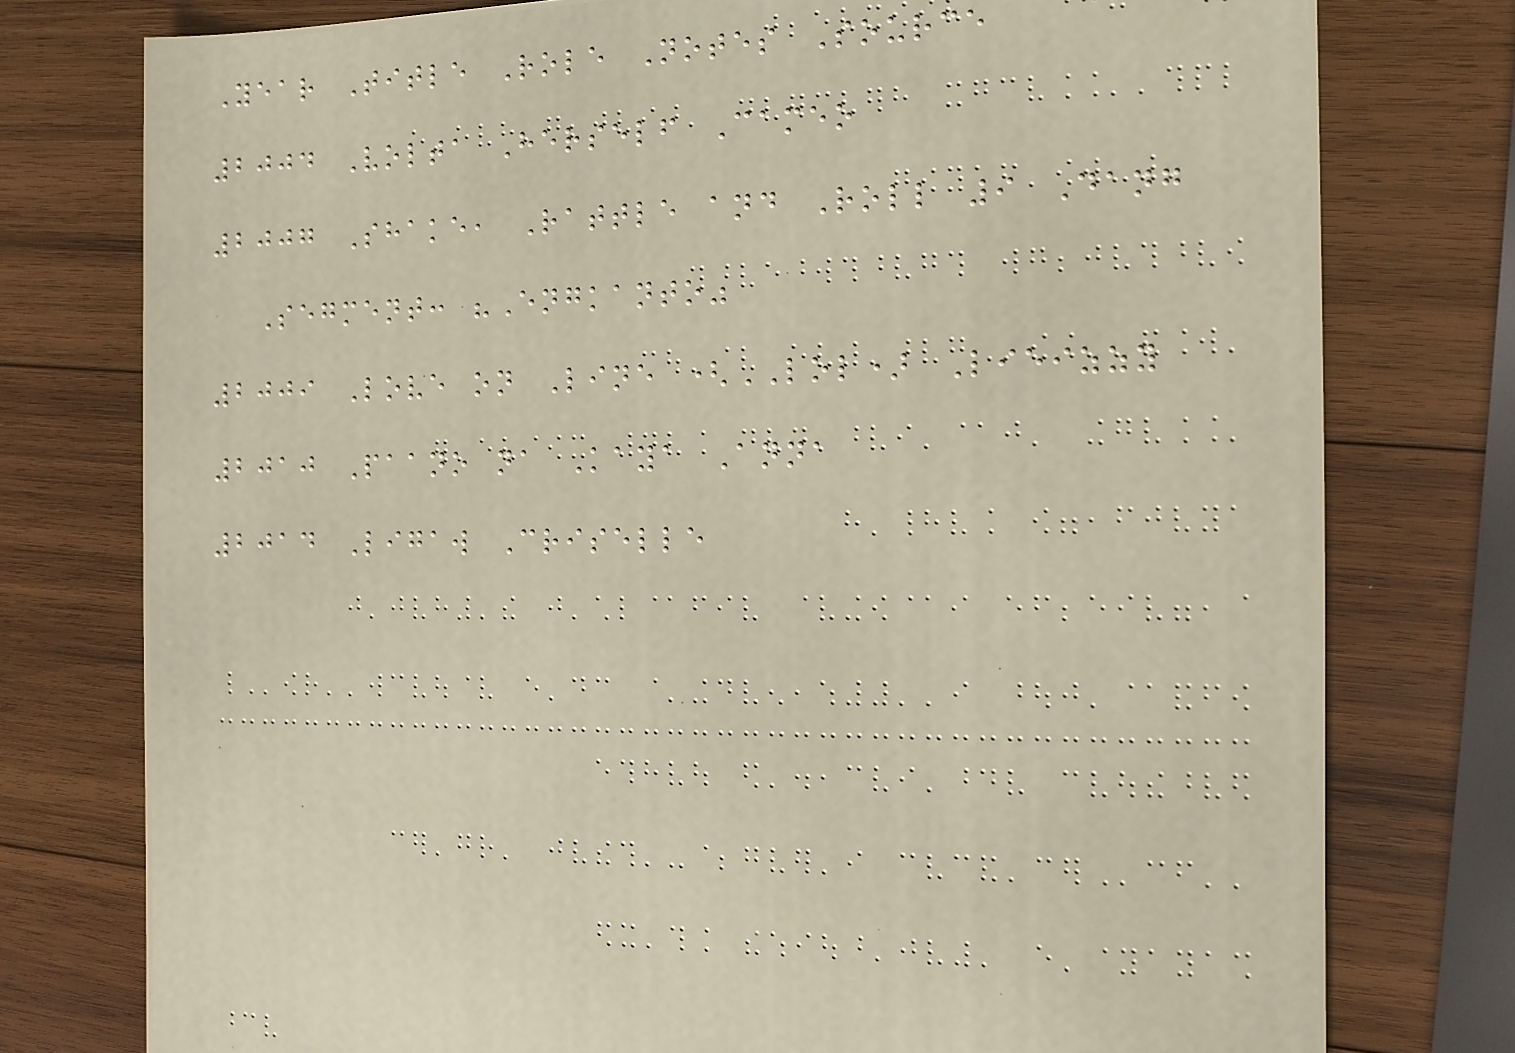Year Title Role Notes Source
2004 Volta Herself Cameo
2007 Shake, Rattle and Roll 9 Dang
Segment: "Engkanto"
2009 Love on Line (LOL) Lieizzy
2010 Paano na Kaya Anna
2014 Ligaw Criselle
